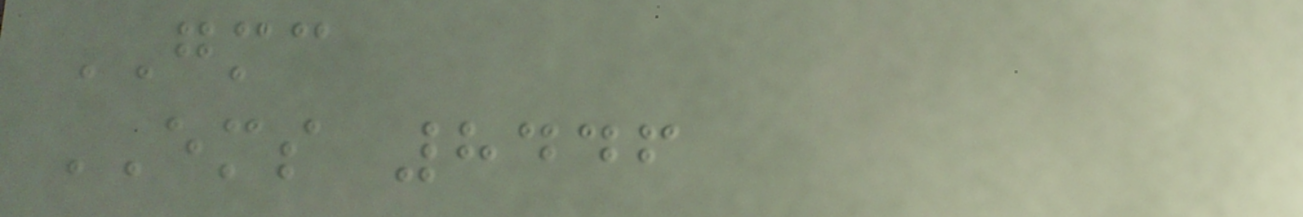GMC
EMS 8446
